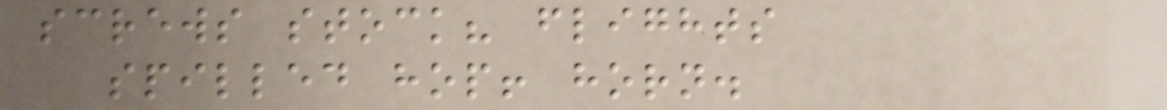screws stock? flights
spilled hop! horn.
